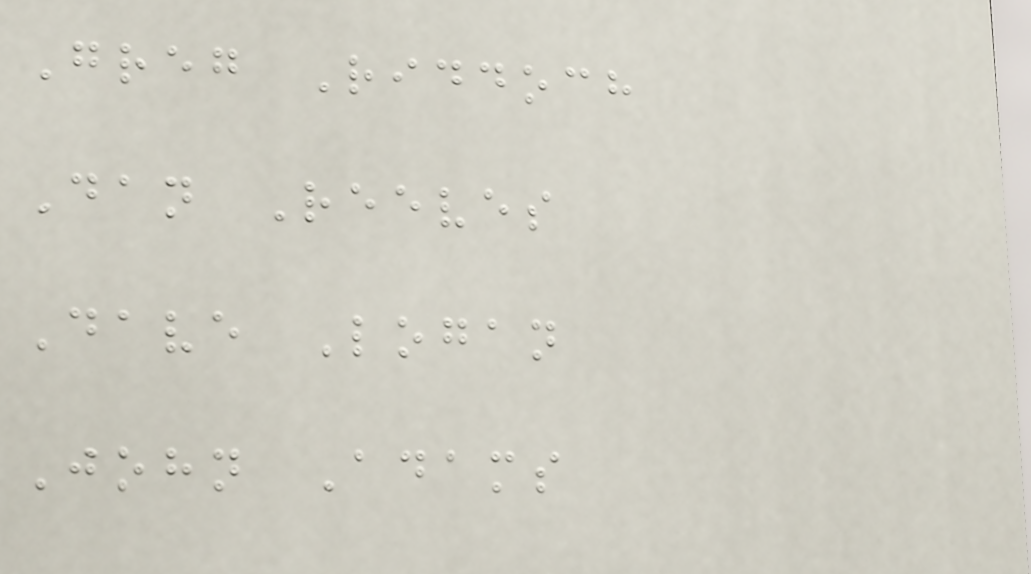Greg Riddoch
Dan Reeves
Dave Logan
John Adams
